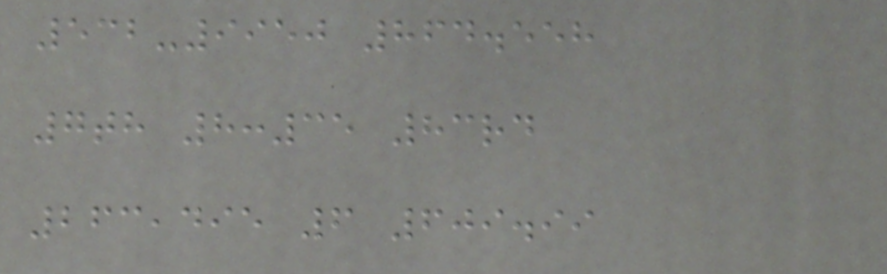532-9950 864.558
7th 8:35 83rd
263,495 6 609.99
